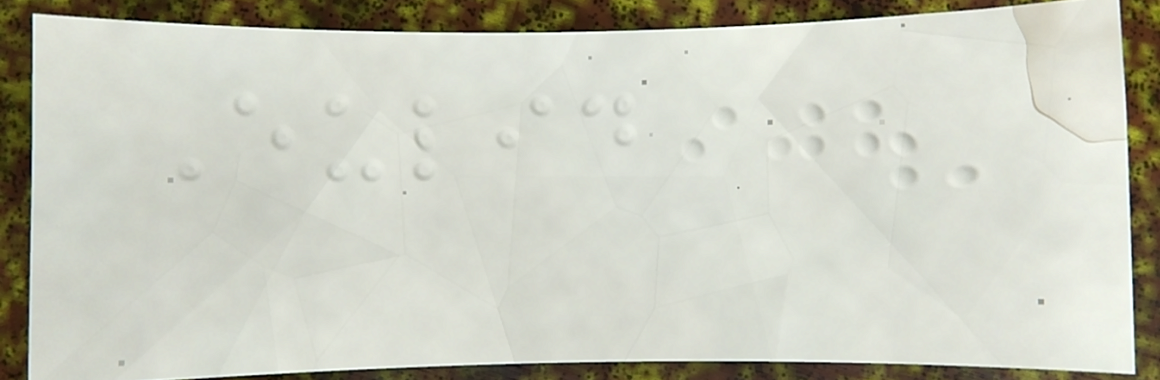Eulid
